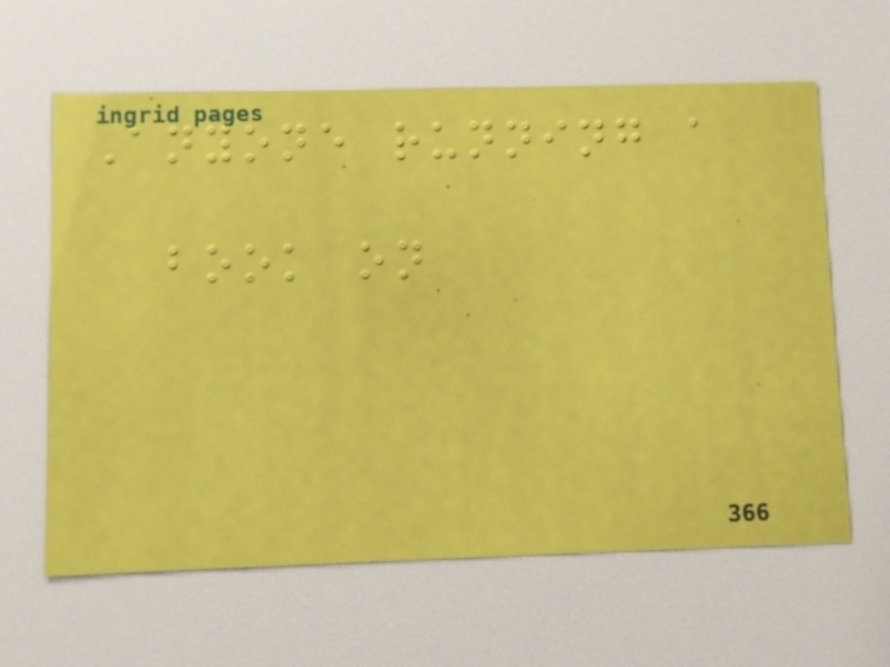Anyone running a
book on
